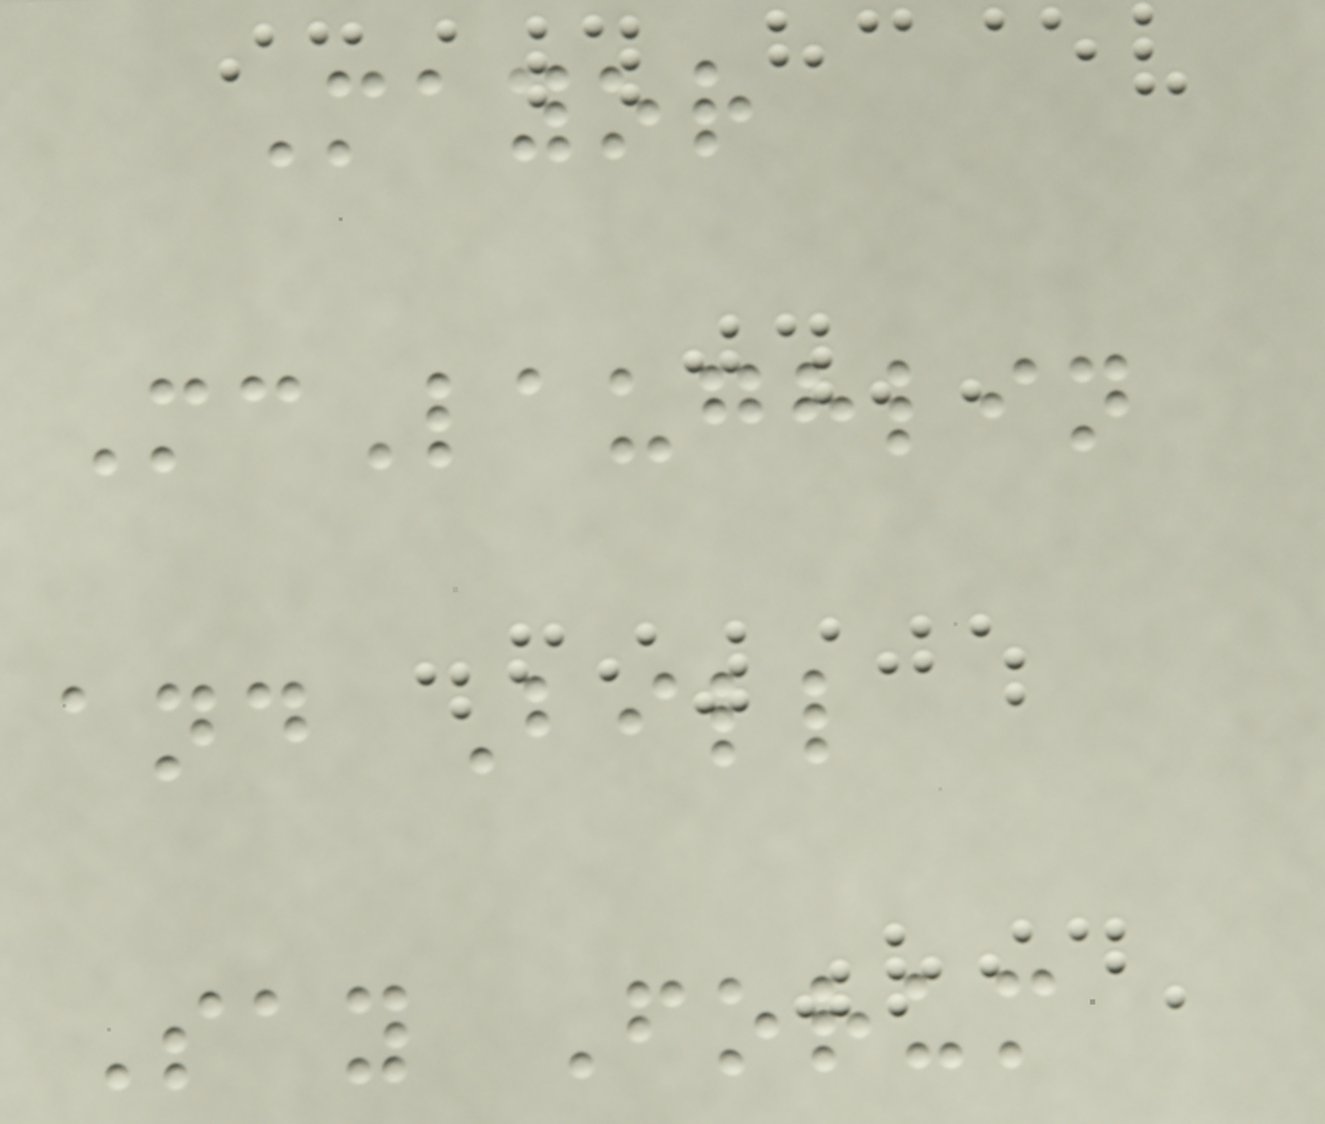Mayor
McLaughlin
and Bill
Say Forum
